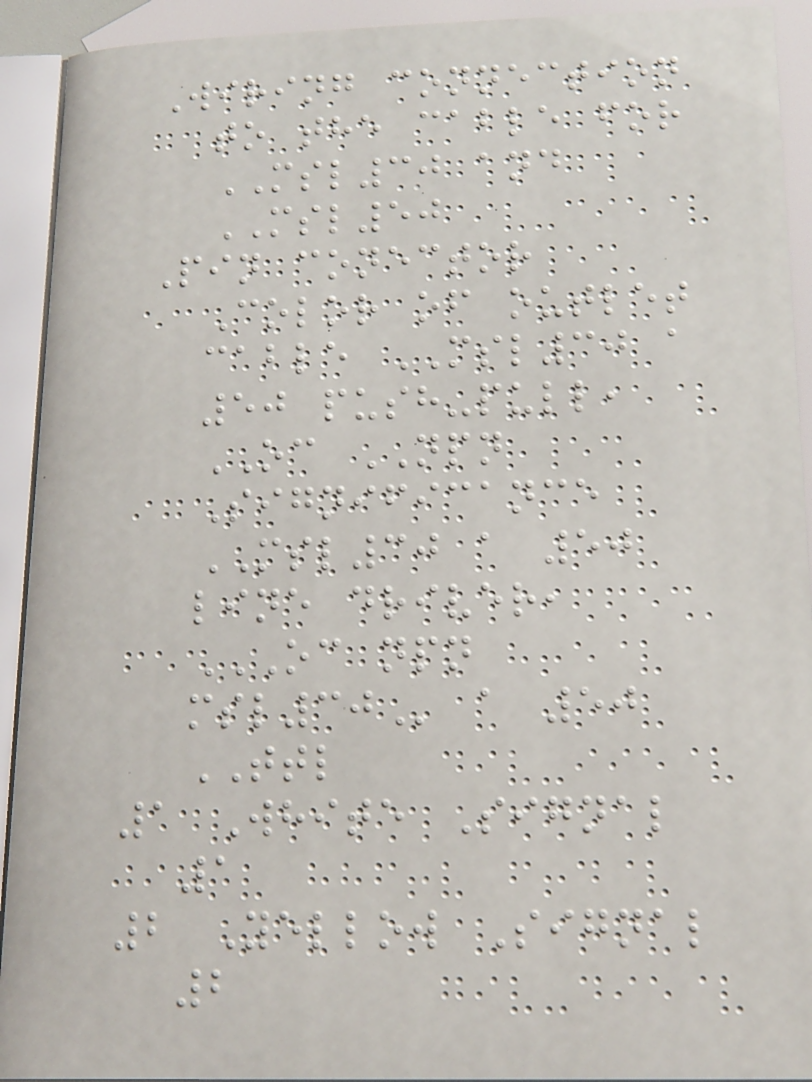Wiring connection
to the cable for
MSL30 and
MSL50
Pin conector
Color of outlet
cable MSL30 a
50 push-pull,
OC NPN
Significance
MSL30 a 50
line driver,
OC NPN
MSL30 a 50
TTL
1 White Signal
1
2 Yellow Signal
2
